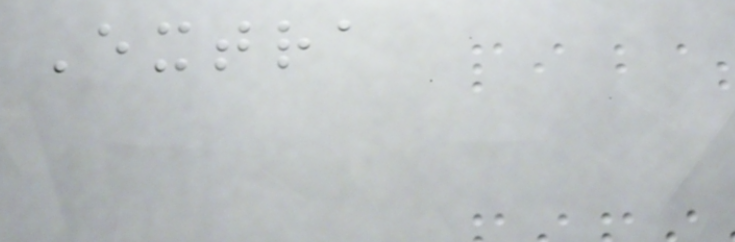Extra
